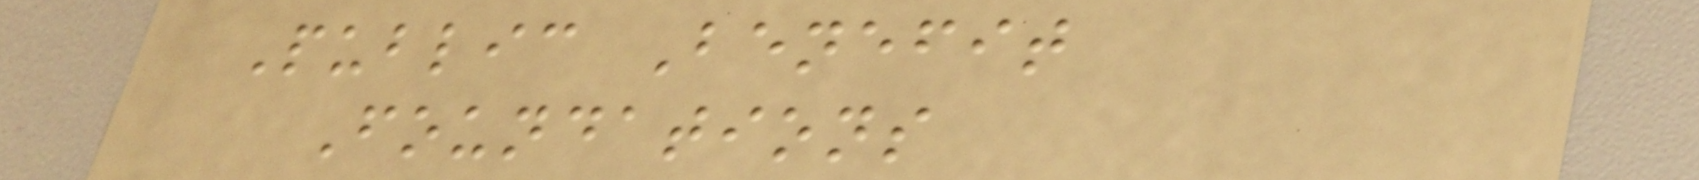Public Benefit
Foundations
